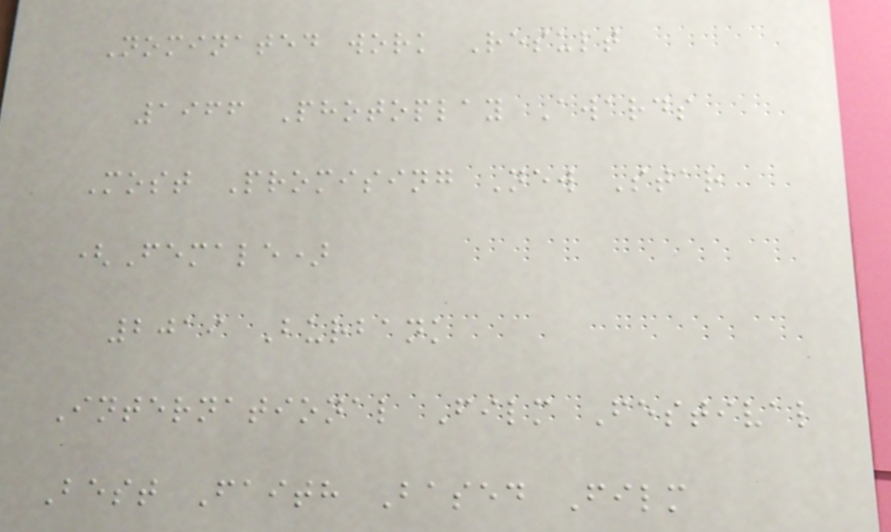Nominated work Result
1966 Photoplay Awards
Most Promising New Star
(Female)
2019 Burbank
International Film Festival
Best Faith Based Film
